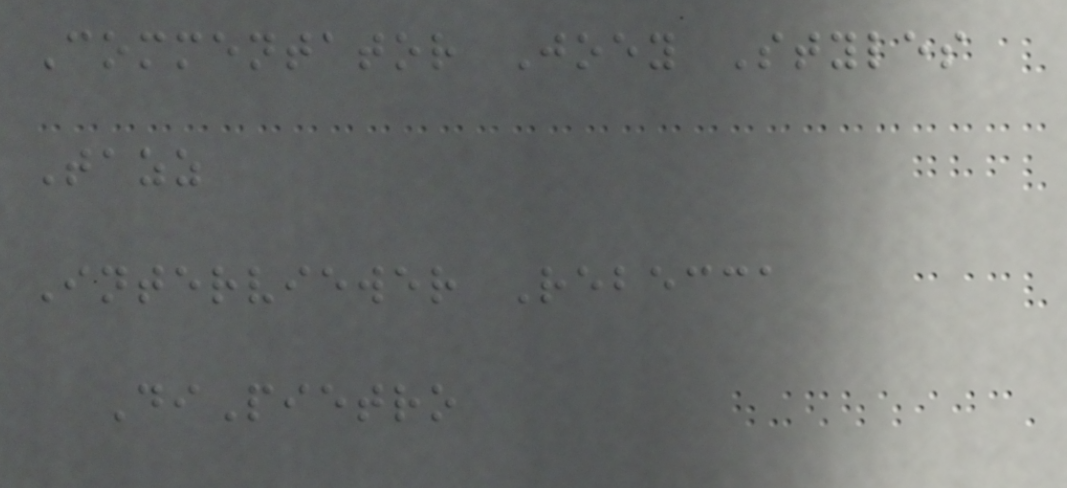Commentator Joey Styles
Tazz
Interviewer Rebecca
DiPietro
